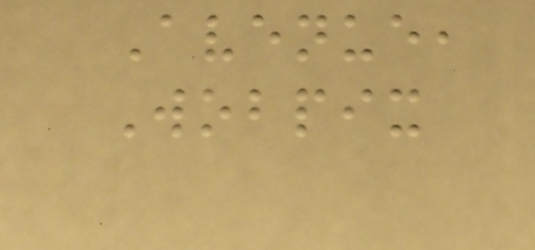Avenue,
Wobpix
